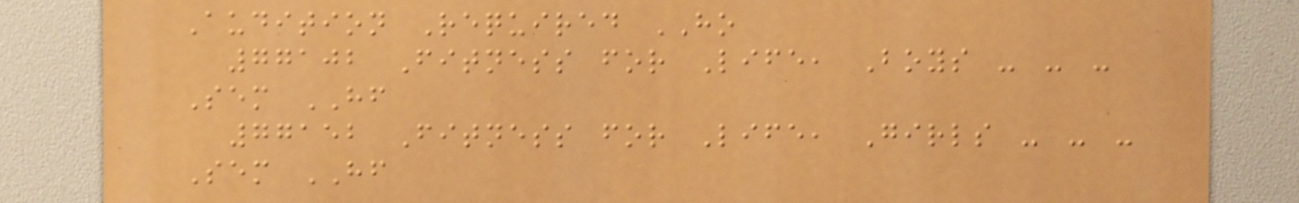Audition Required HO
77102 Fitness for Life, Boys - - -
Sem HF
77152 Fitness for Life, Girls - - -
Sem HF
